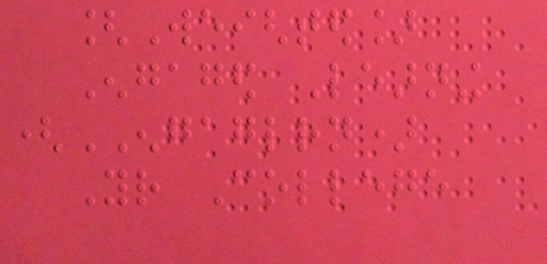[Weighted]
Engaged Learning
(ENGAGLRN)
Your College
